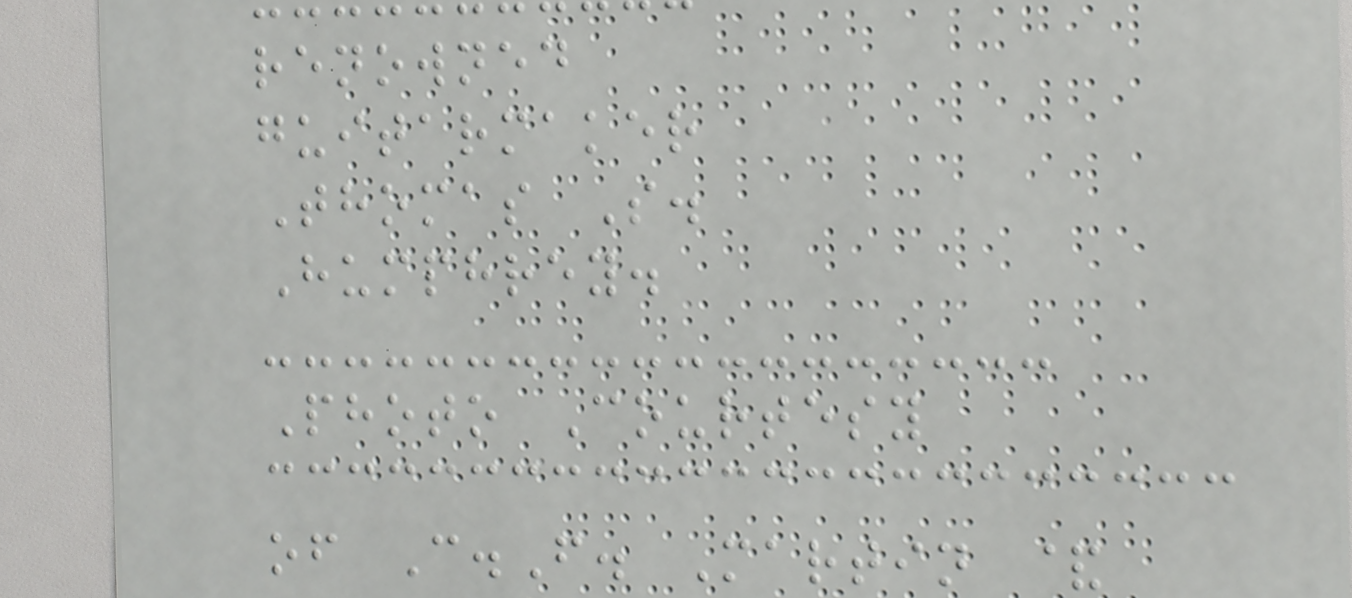renowned
guitarmaker
Thomas S.
Humphrey.
Photo Courtesy
of C.F. Martin &
